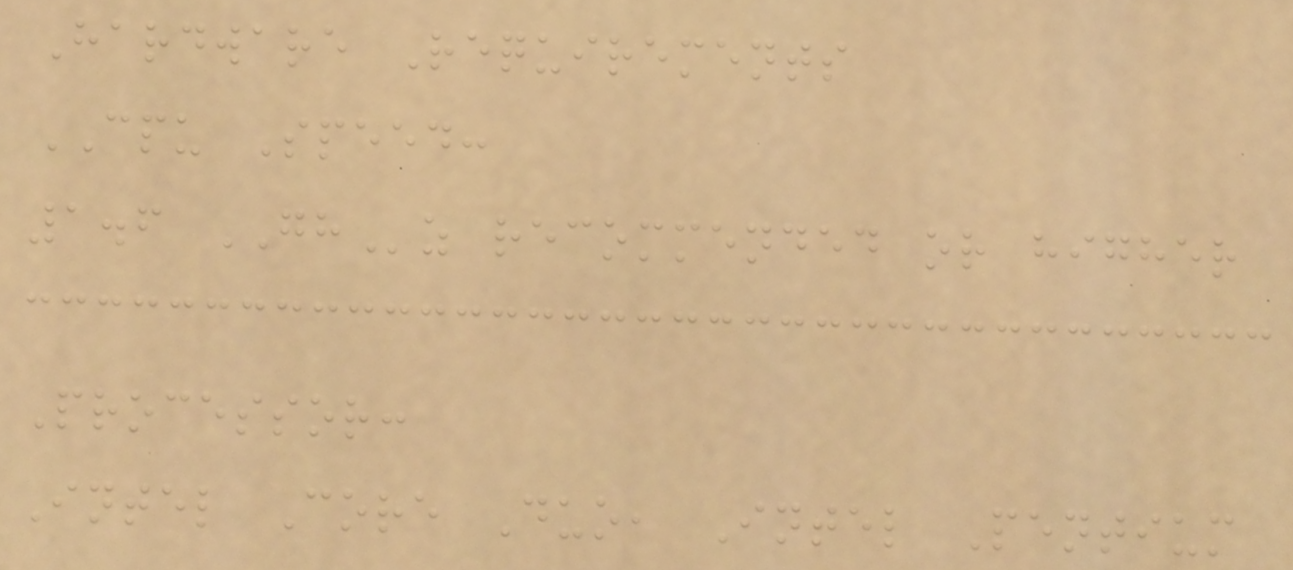Hardware Requirements
CPU Speed:
1.6 GHz recommended or higher
Processor:
Intel Core Duo, Intel Pentium
